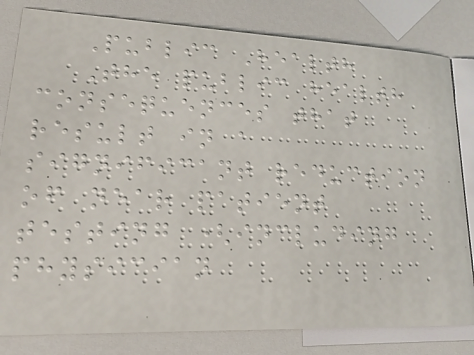Public Health
The public health
consequences that
result in a
significant reduction
of near patient
testing (including
physician
